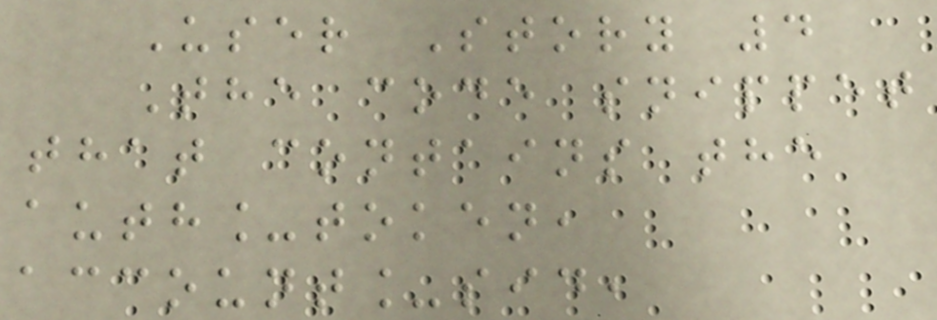User Story 4
The code snippet
that contains the
auth_token,
account_sid,
